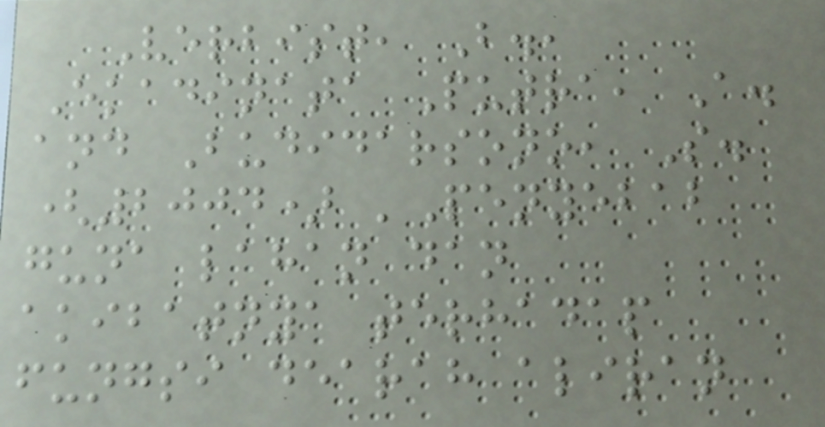Verbist, B.,
Ekadinata Putra, A.
and Budidarsono, S.
(2004) 'Penyebab
guna lahan dan
akibatnya terhadap
fungsi dearah aliran
